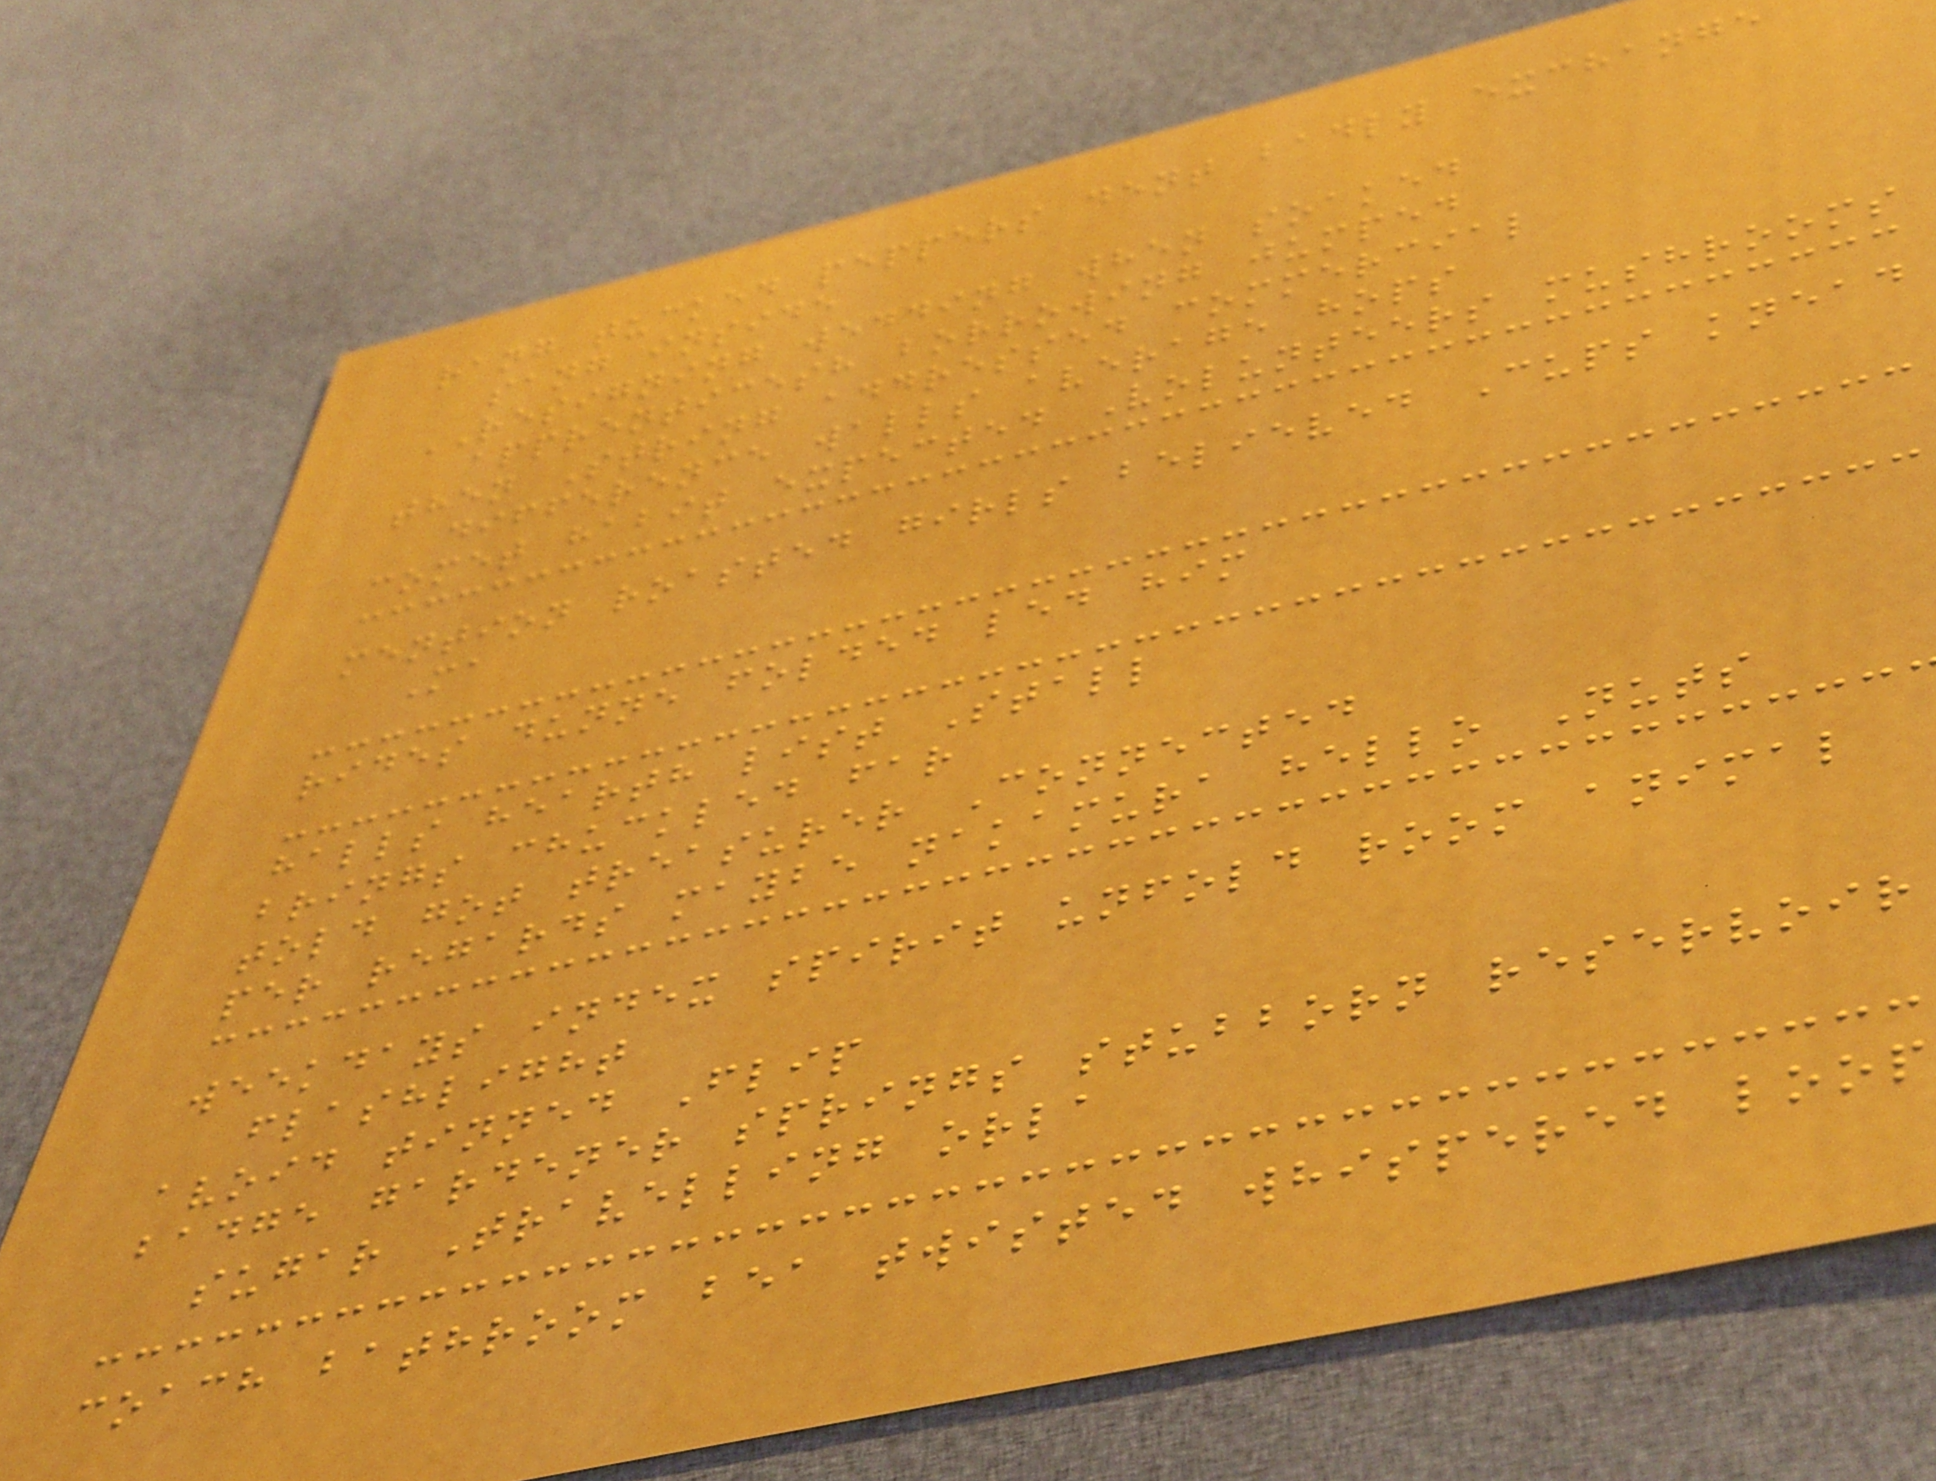rang tucked peppers dent badly exchange
sang inside
RESIGNING wedding when soaked
apprenticesh borrowing jumped
then String addressed commercial
difference walls average hops
comet habit expected Volunteers mushrooms
mention roasted girls believed Cups knead
Ma
rides dunne folded led him
halls hearth list Stall
brings chuckled far
told got treasurer Connected
per regards maybe nakamura hello Nuts
weekdays index spirit unfold room animal
flashlight
avoid tinned Flip
badge gardener springs stubborn reservoir
sugar Travelling orla
coach bathroom bea twisted whispered loop
